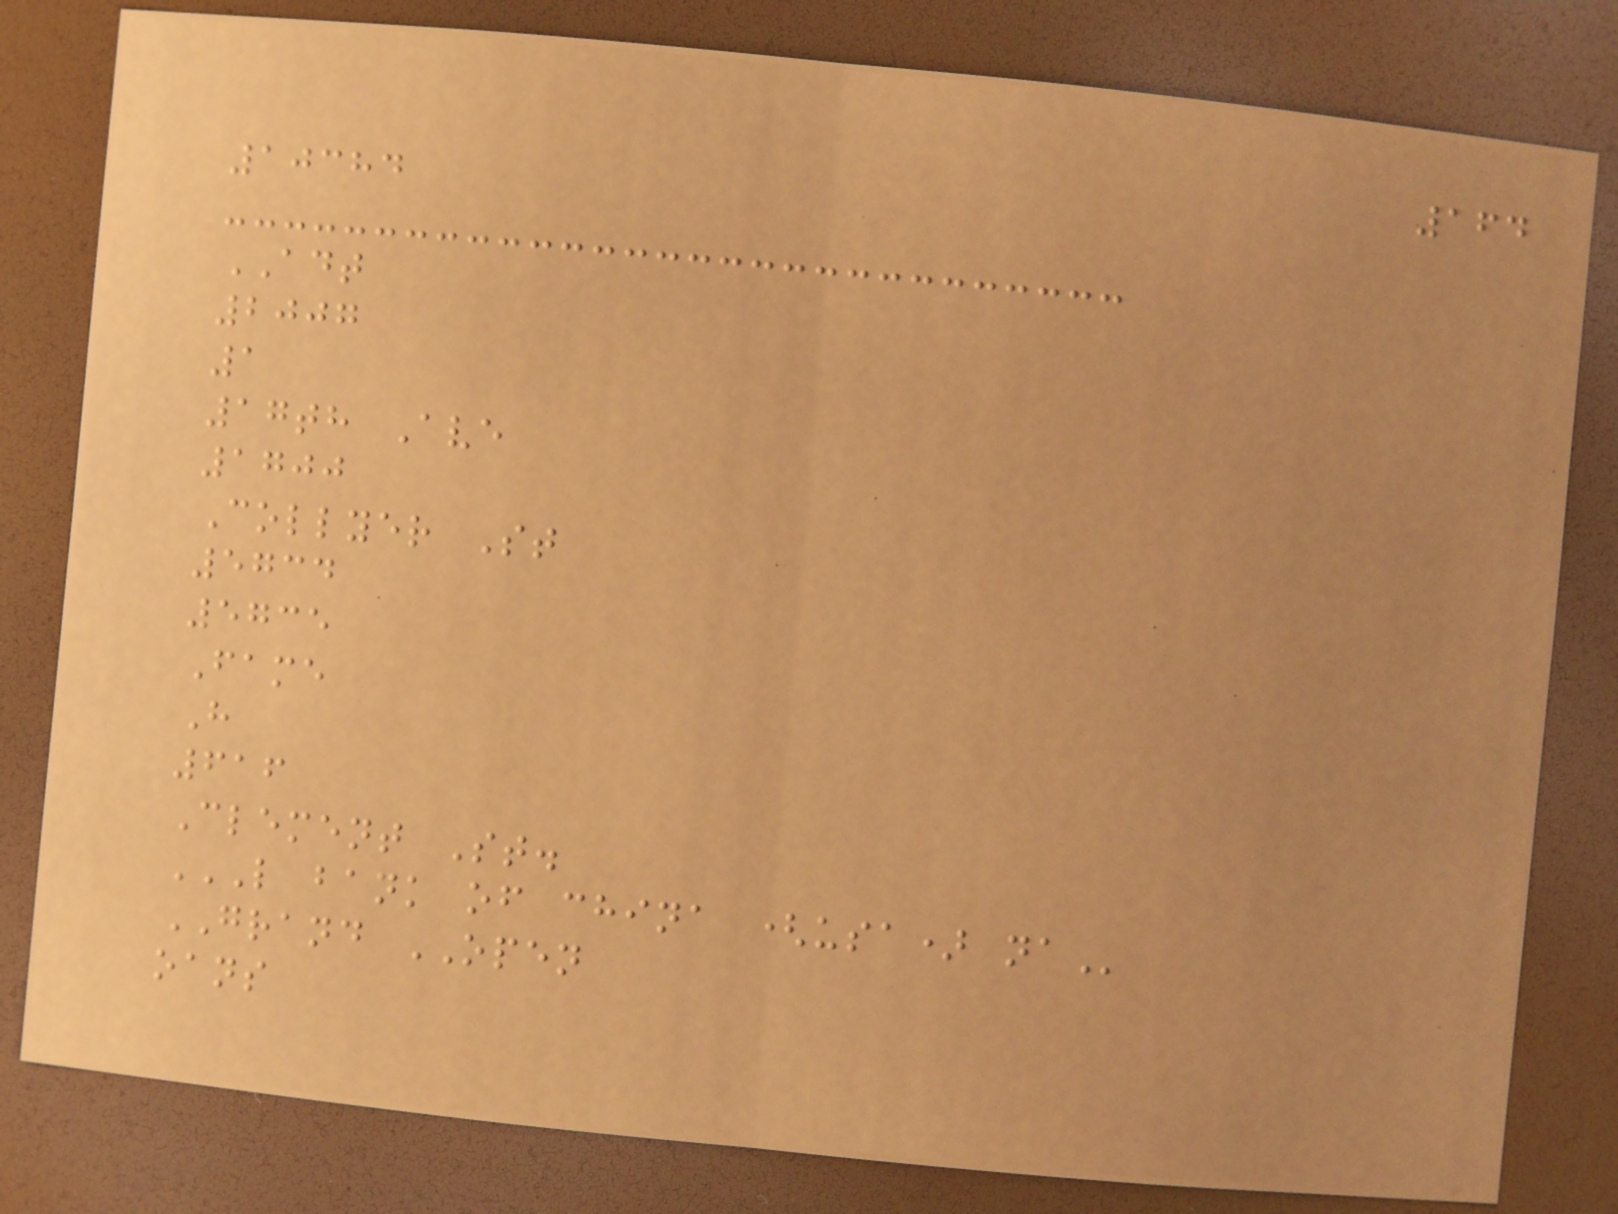164
10384
ADT
2007
1
17th Ave
1700
Collyer St
5734
5735
Fame
H
616
Clement St.
L BANK OF CHINA (USA) NA
GRAND OPEN
oans
